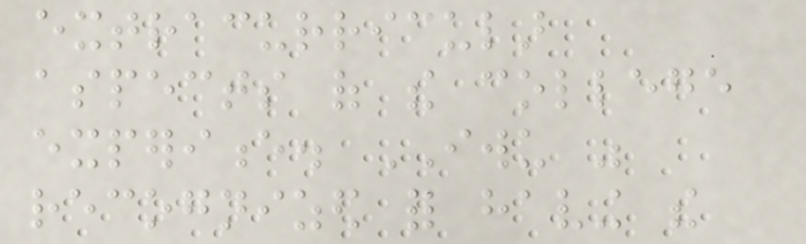extracurricular
aspects of the college
experience. IWU was
recognized for having the
